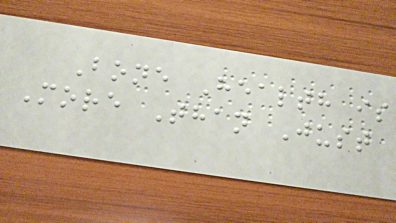Bone Health is
More Than Just
